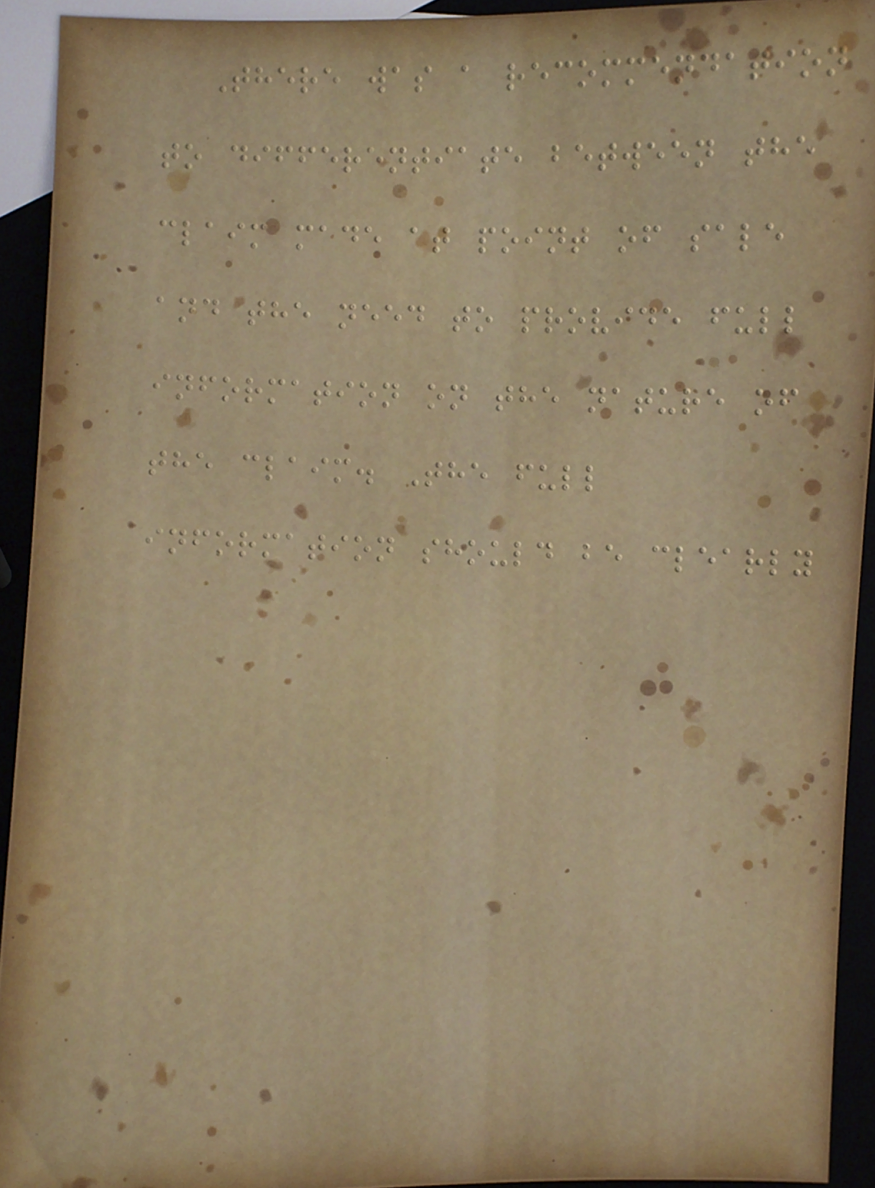There was a recommendation
to differentiate between the
claim made at point of sale
and the need to provide full
information on the nature of
the claim. The full
information should be clearly
